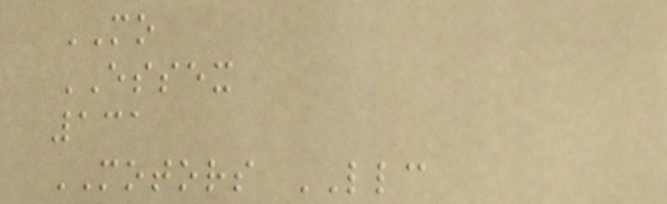MO
ESSEX
131
MOTORS LLC
